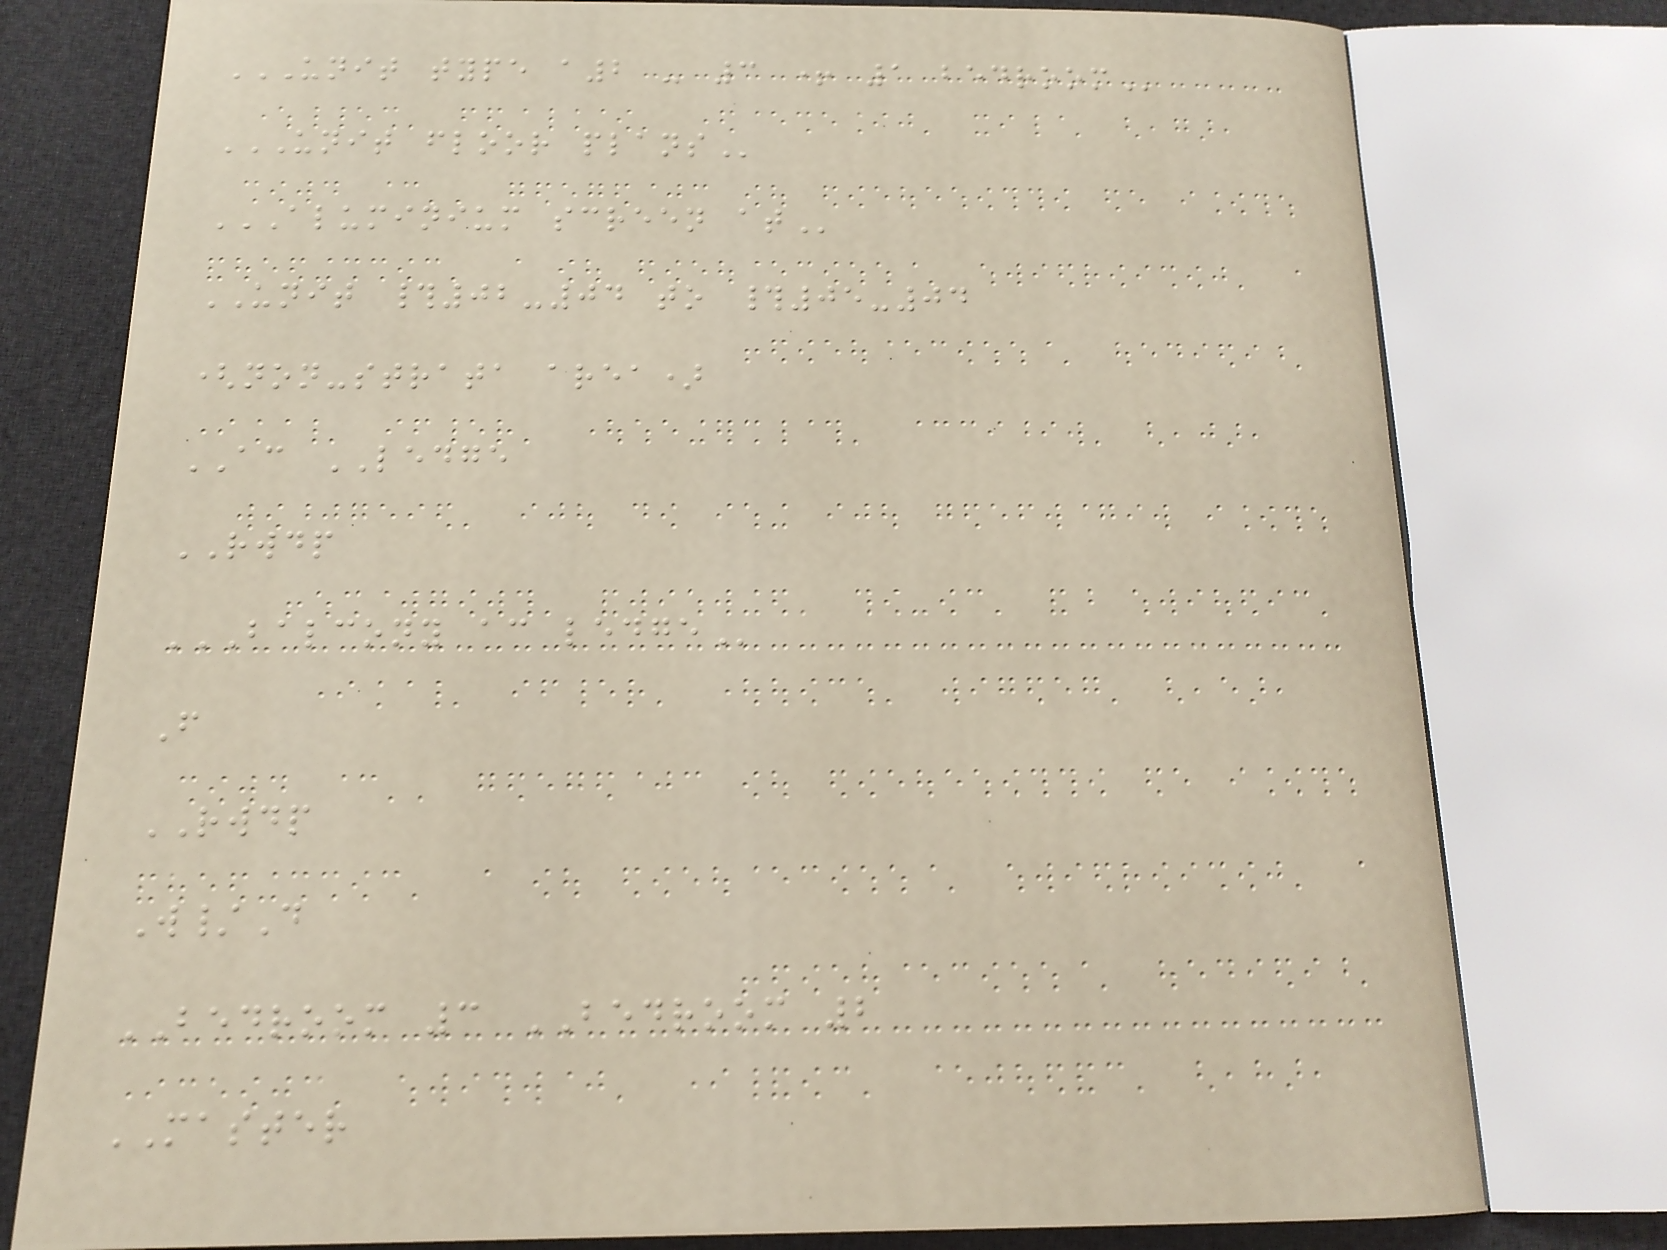UNIT TYPE A2 - 3 + 1 BEDROOM
UNIT FLOOR PLANS
ALUMINIUM SCREEN AT
UNIT #02-04 to #05-04
(non-strata area)
AC LEDGE
RWDP
BALCONY AC LEDGE
F
RWDP
W/D
BEDROOM 3 BEDROOM 2
MASTER
